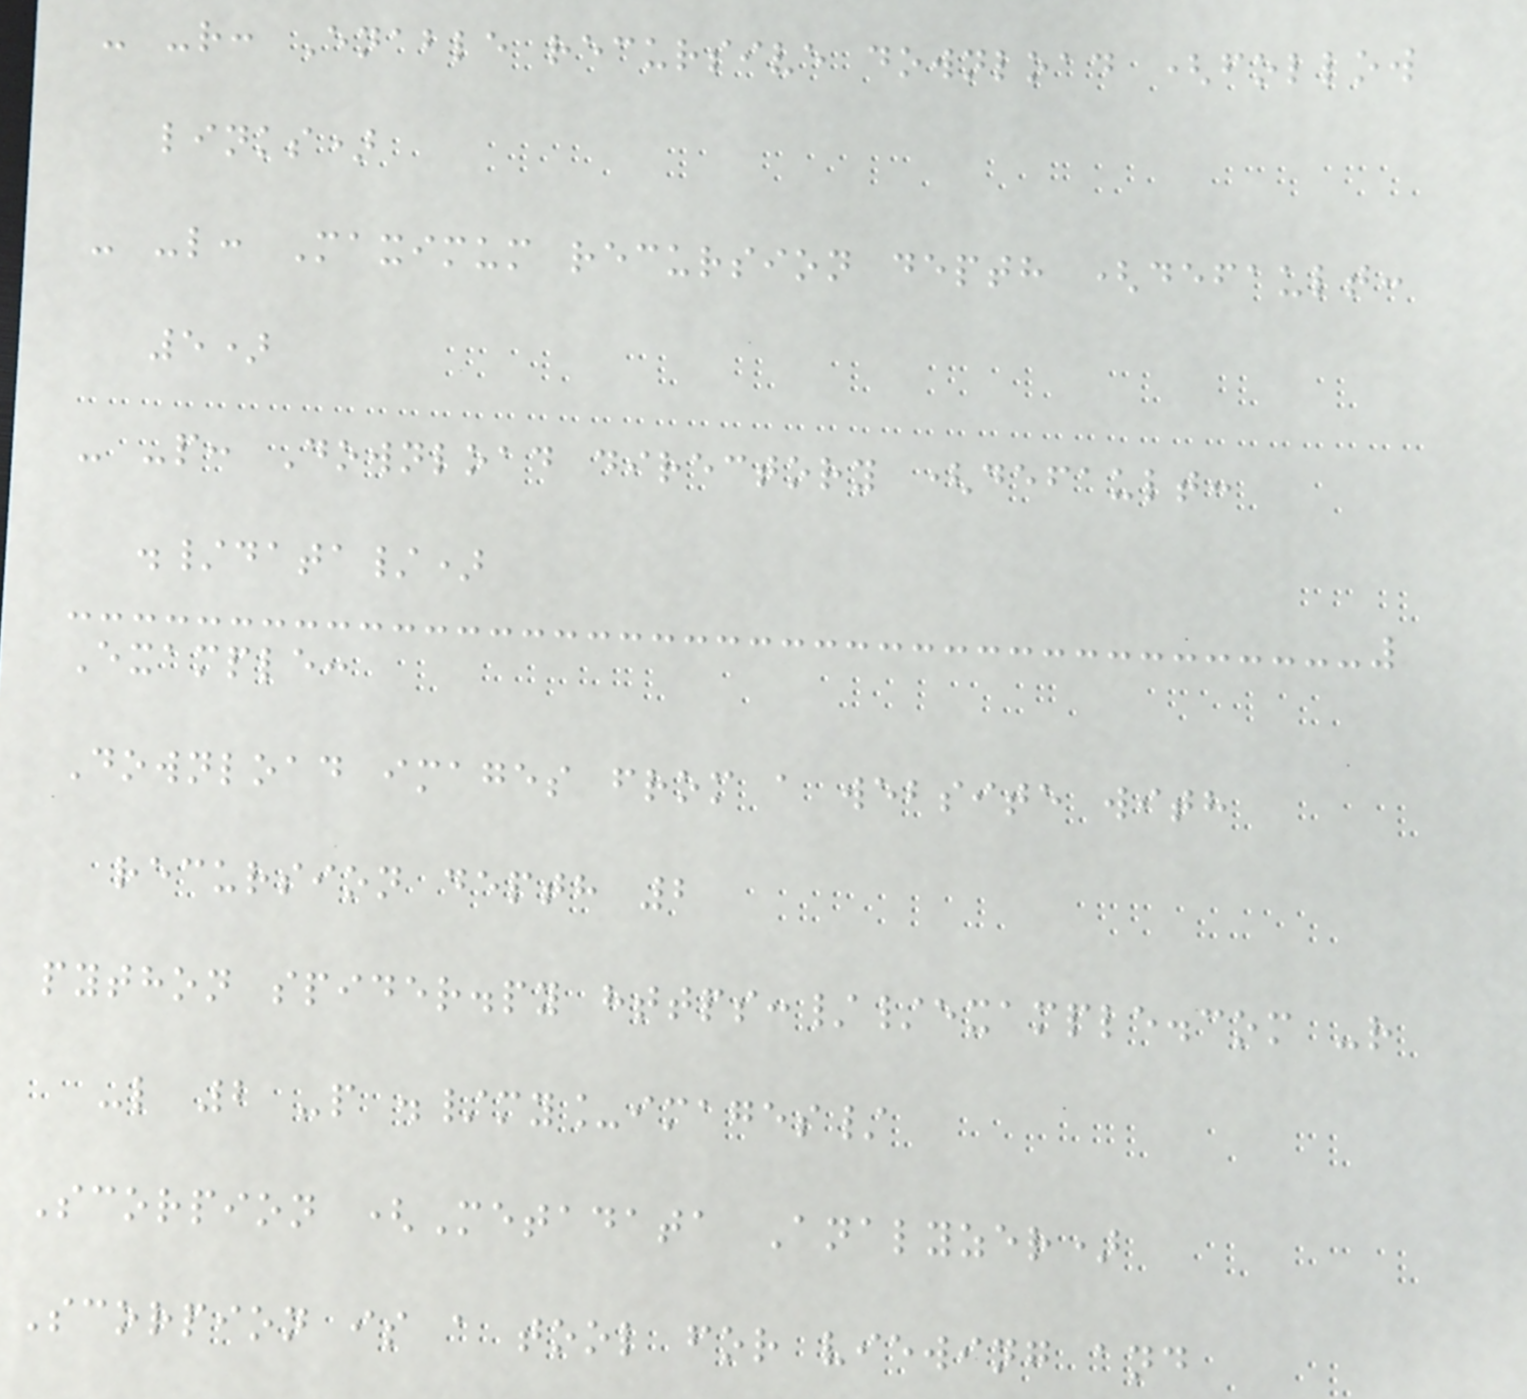- -r: Enable recursive download (follow
links)
- -l: Maximum recursion depth (default:
5)
- -p: Download directory (default:
./data/)
Example:
Download images from a website with
recursion depth 2
python spider.py https://example.com -r
-l 2 -p ./my_images/
Scorpion (Metadata Analyzer)
Scorpion is a tool for viewing and
